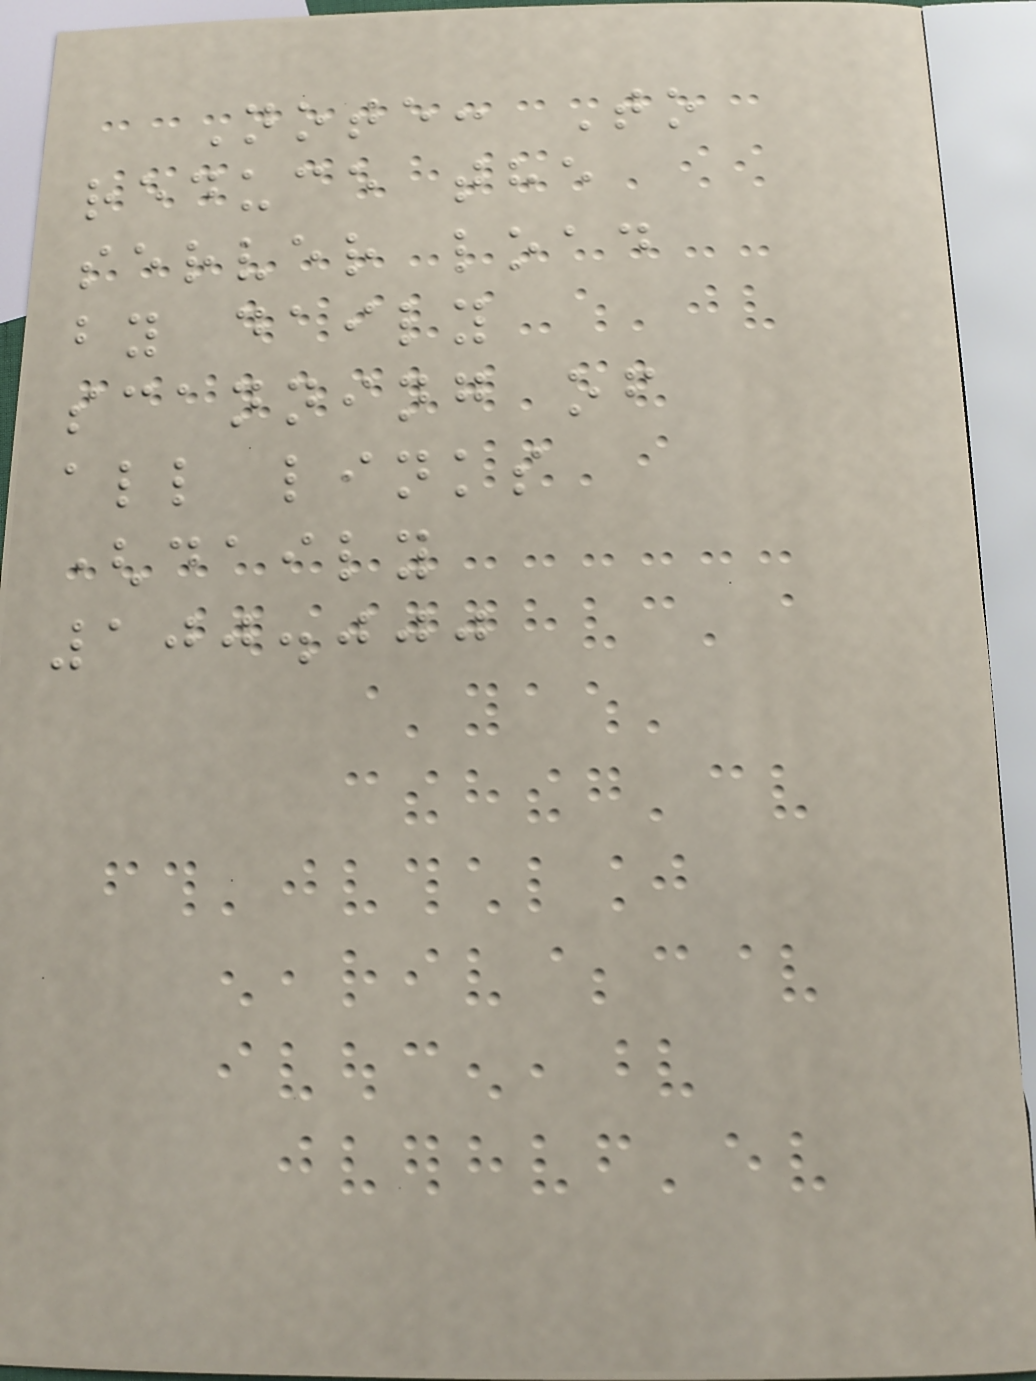Note: To
reduce the
server load
by daily
scanning of
all links
(daily
100.000
